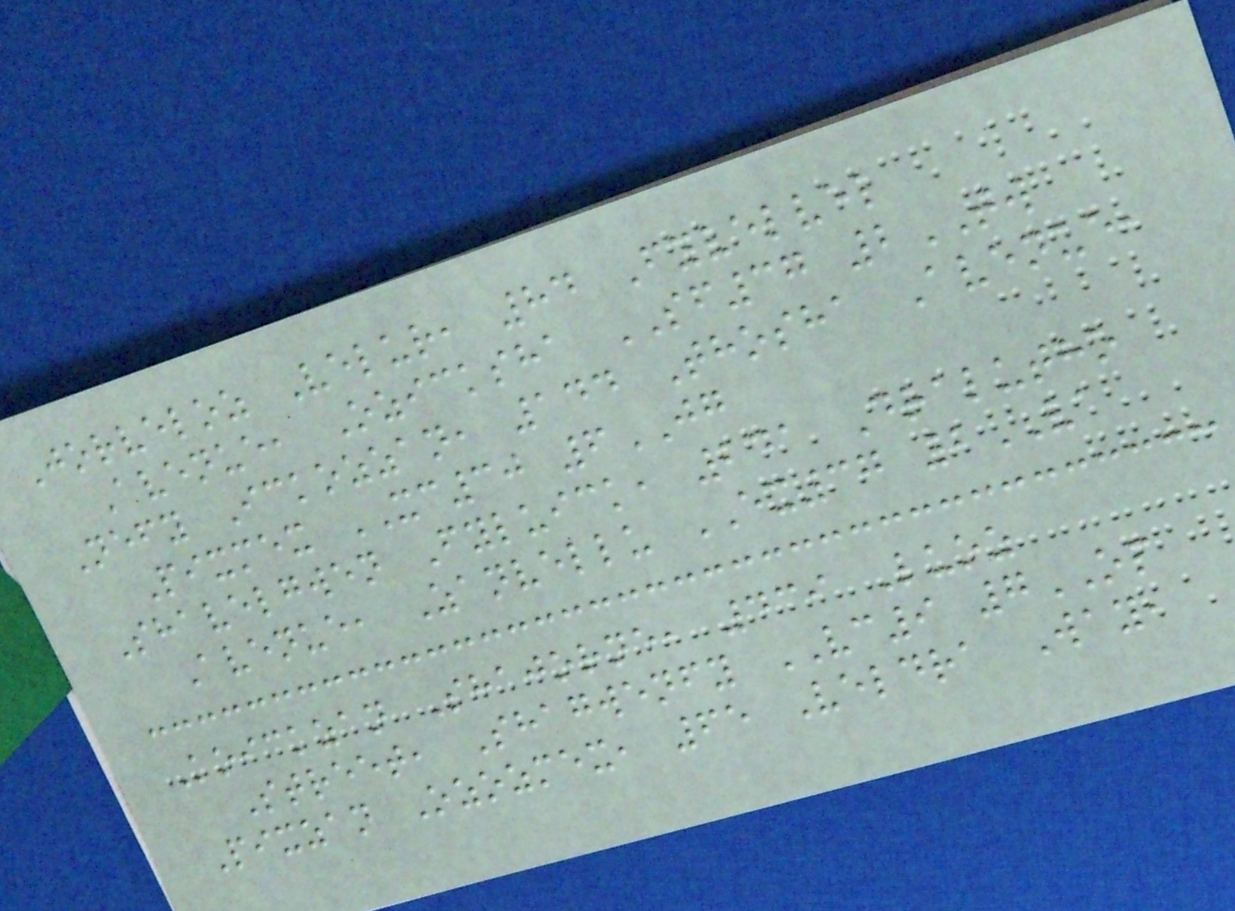Jorveloz Velur, 84 Fyvelvel
Avenue, Ozicksha SF37 2TW
Nefy Ickozzan, 144 Thosha Avenue,
Pixmex XC30 6JG
Shavelgwen Fyluick, 241 Dralutho
Avenue, Zanvellu EX37 2VA
Koickzan Shajorne, 439 Luoz
Street, Shagwenfy VC9 7OP
Pixzan Ozozmex, 65 Veldra Way,
